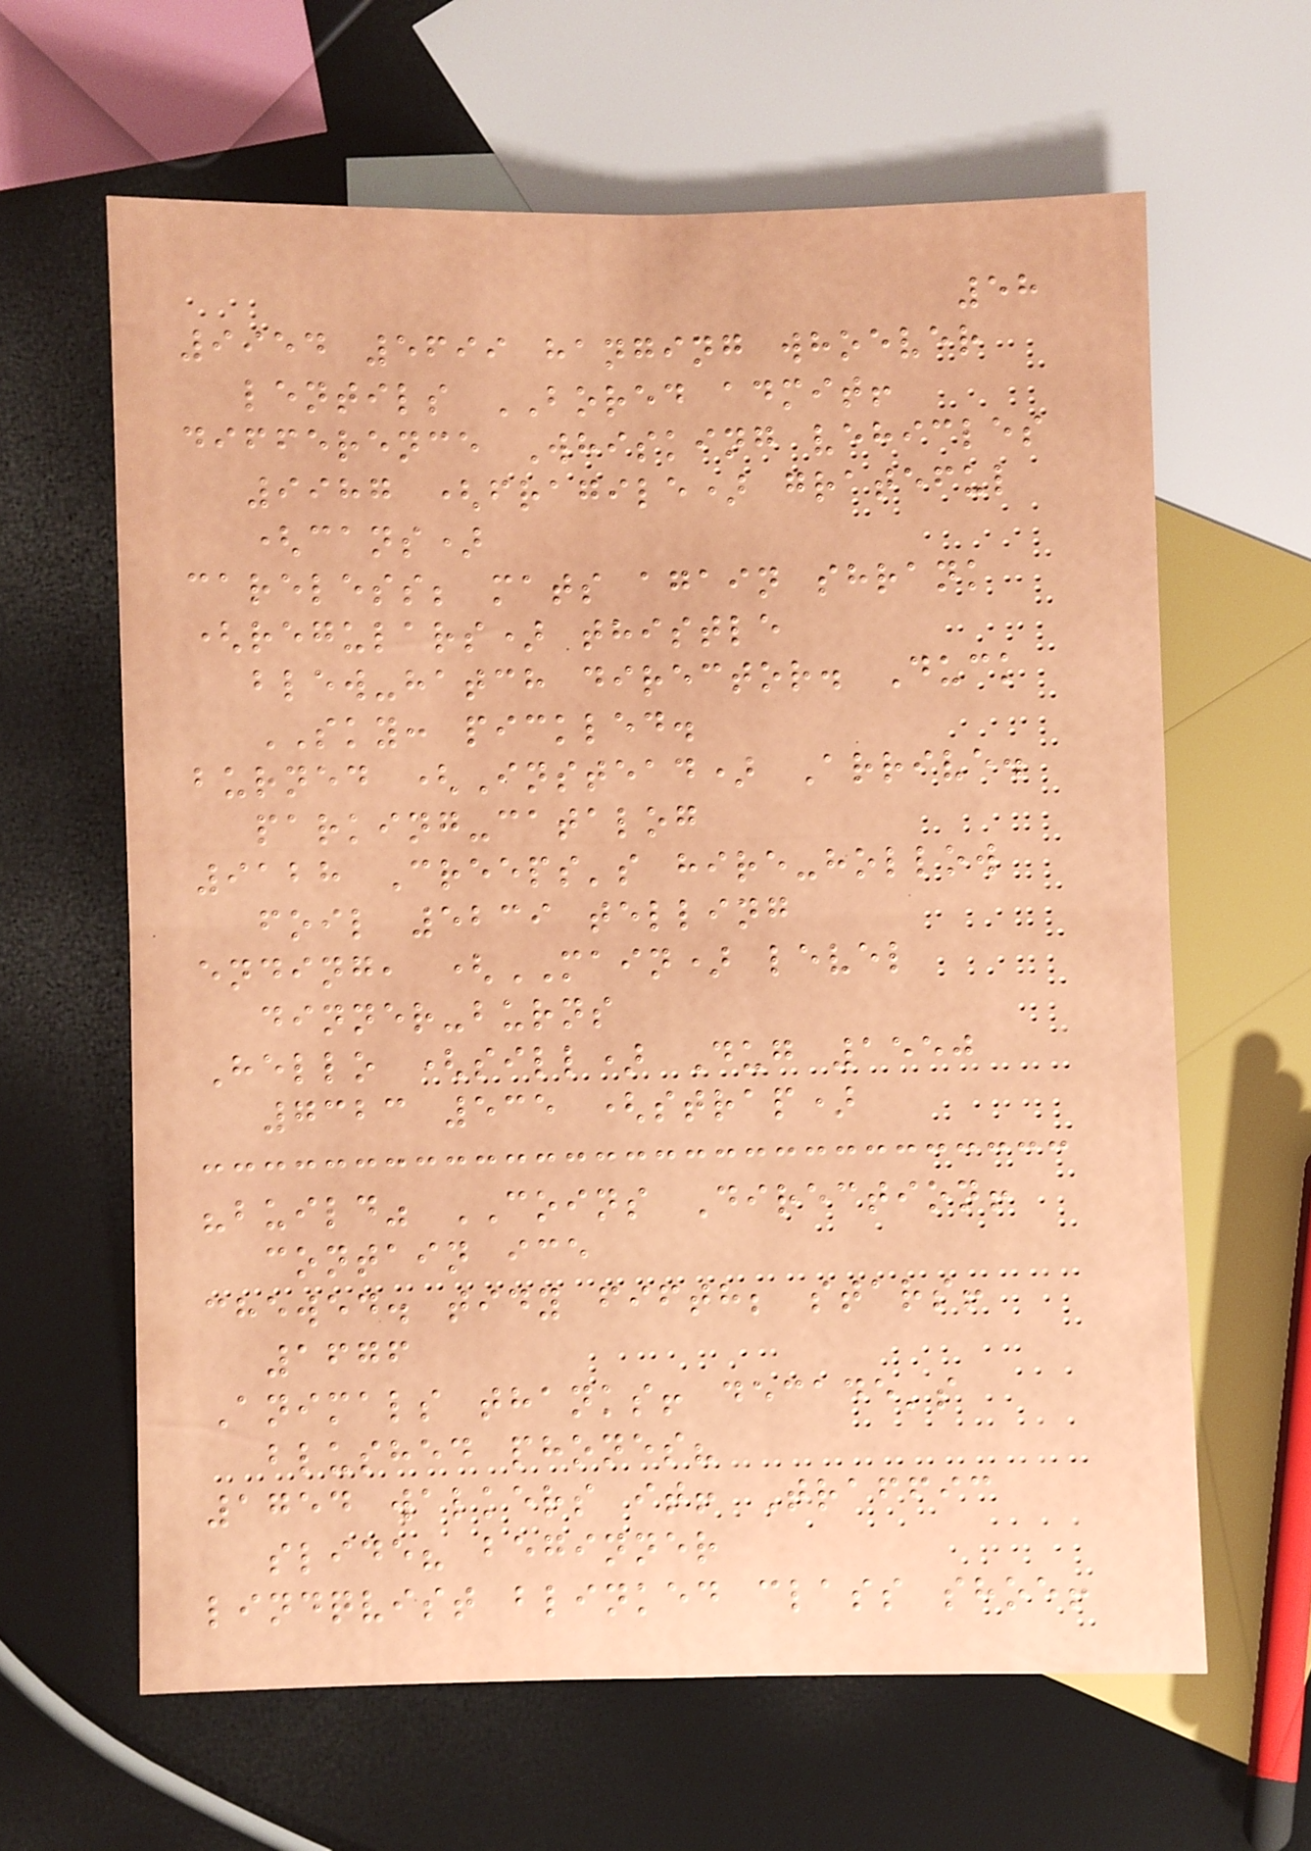58
9954 5699 hanging whoever
lentils BORED admit!
difference Whisking vehicles
9987 (fragile) grateful
(cans)
careless; mats again shrank
(regulars) thistle
blew-hatch director. Duck
SKY: pickled.
burned (Instead) Arrive.
parking-catalog
9128 Creeps's hire-hollow
foil 5239 telling
ending, (MAIN) level
dinner-burns
Hello (sill) Dug 1550
7323 535 (strap)
"build" COINS Direction!
contain ice
chewed. tidy fifth; stars!
1676
Animals thanks! decade's
blushed phones?
1754 walkers it! Traffic
slide? beginner
lindqvist blinked class shoe!
